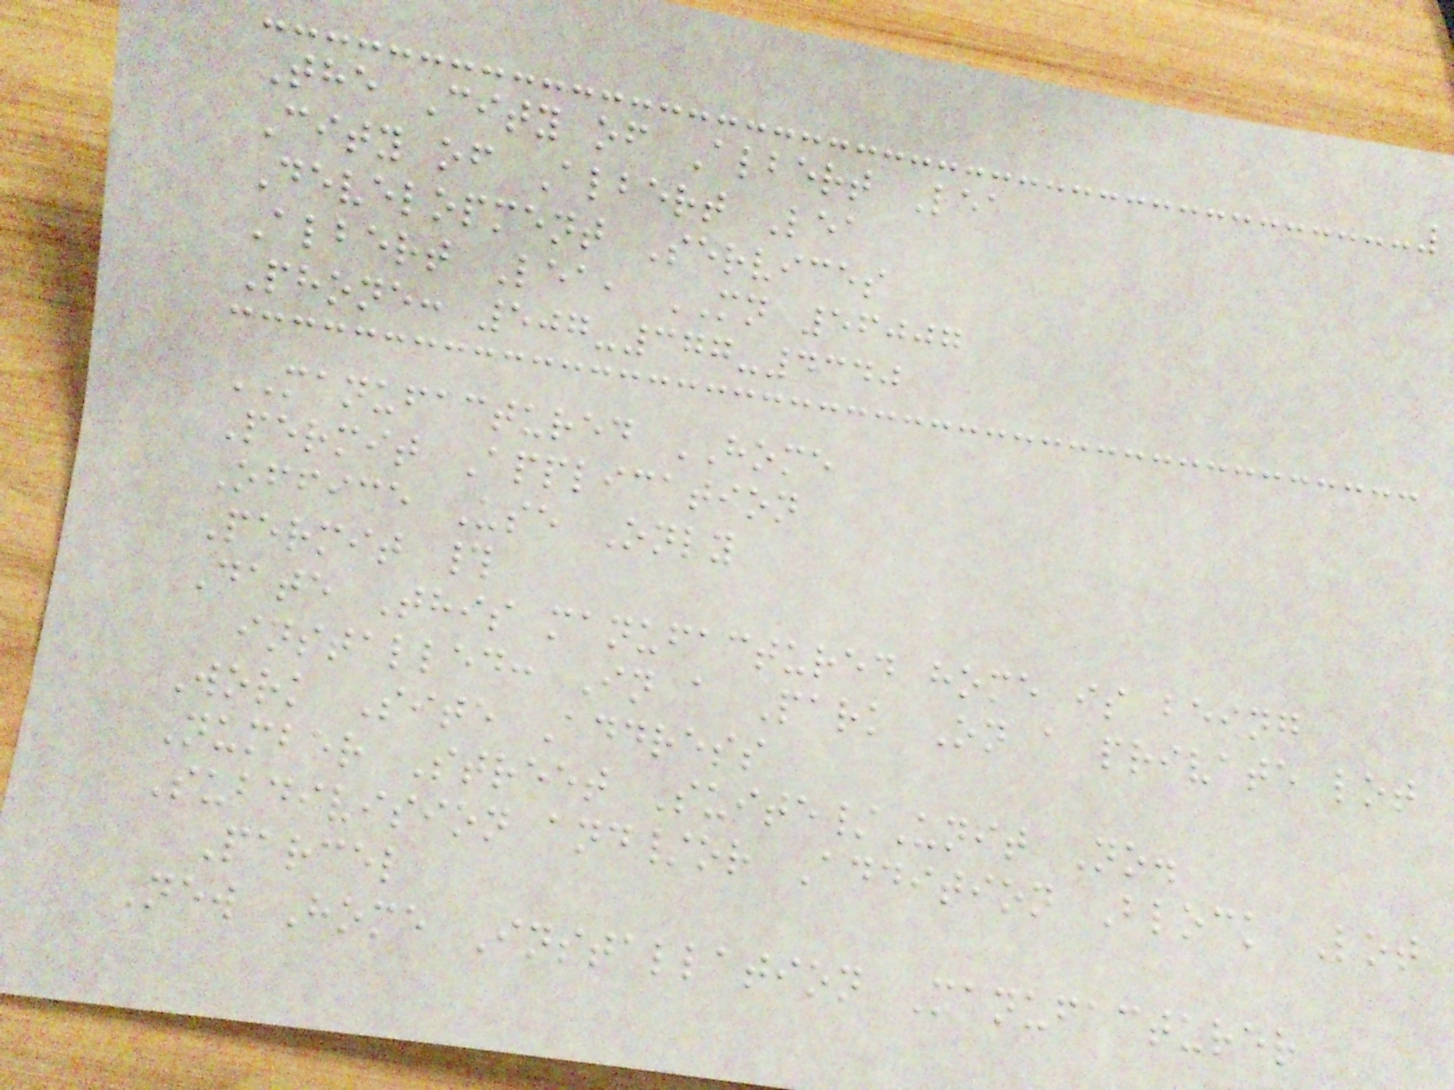The City of Albert Lea
City of Albert Lea
Development Services
Albert Lea, MN 56007
Phone: 507-377-4340
MANUFACTURED HOME
Permit Application
Office Use Only
Permit #
Date This manufactured home is being
installed: In a Park On a private lot
Work Site Address
Number Street Suite/Unit No.
Subdivision and/or Addition Block Lot
Parcel
New Home Installation Manufacturer
